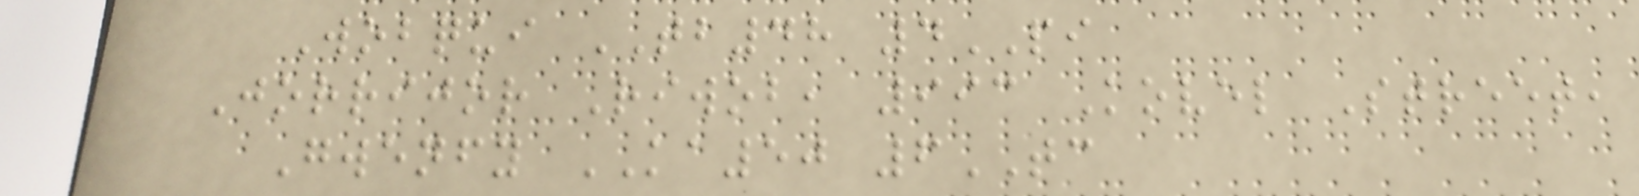Wobqui TB48 4PI
Jorrijor Riwob, 993 Kovel Street,
Gwenfy KA50 6TC
